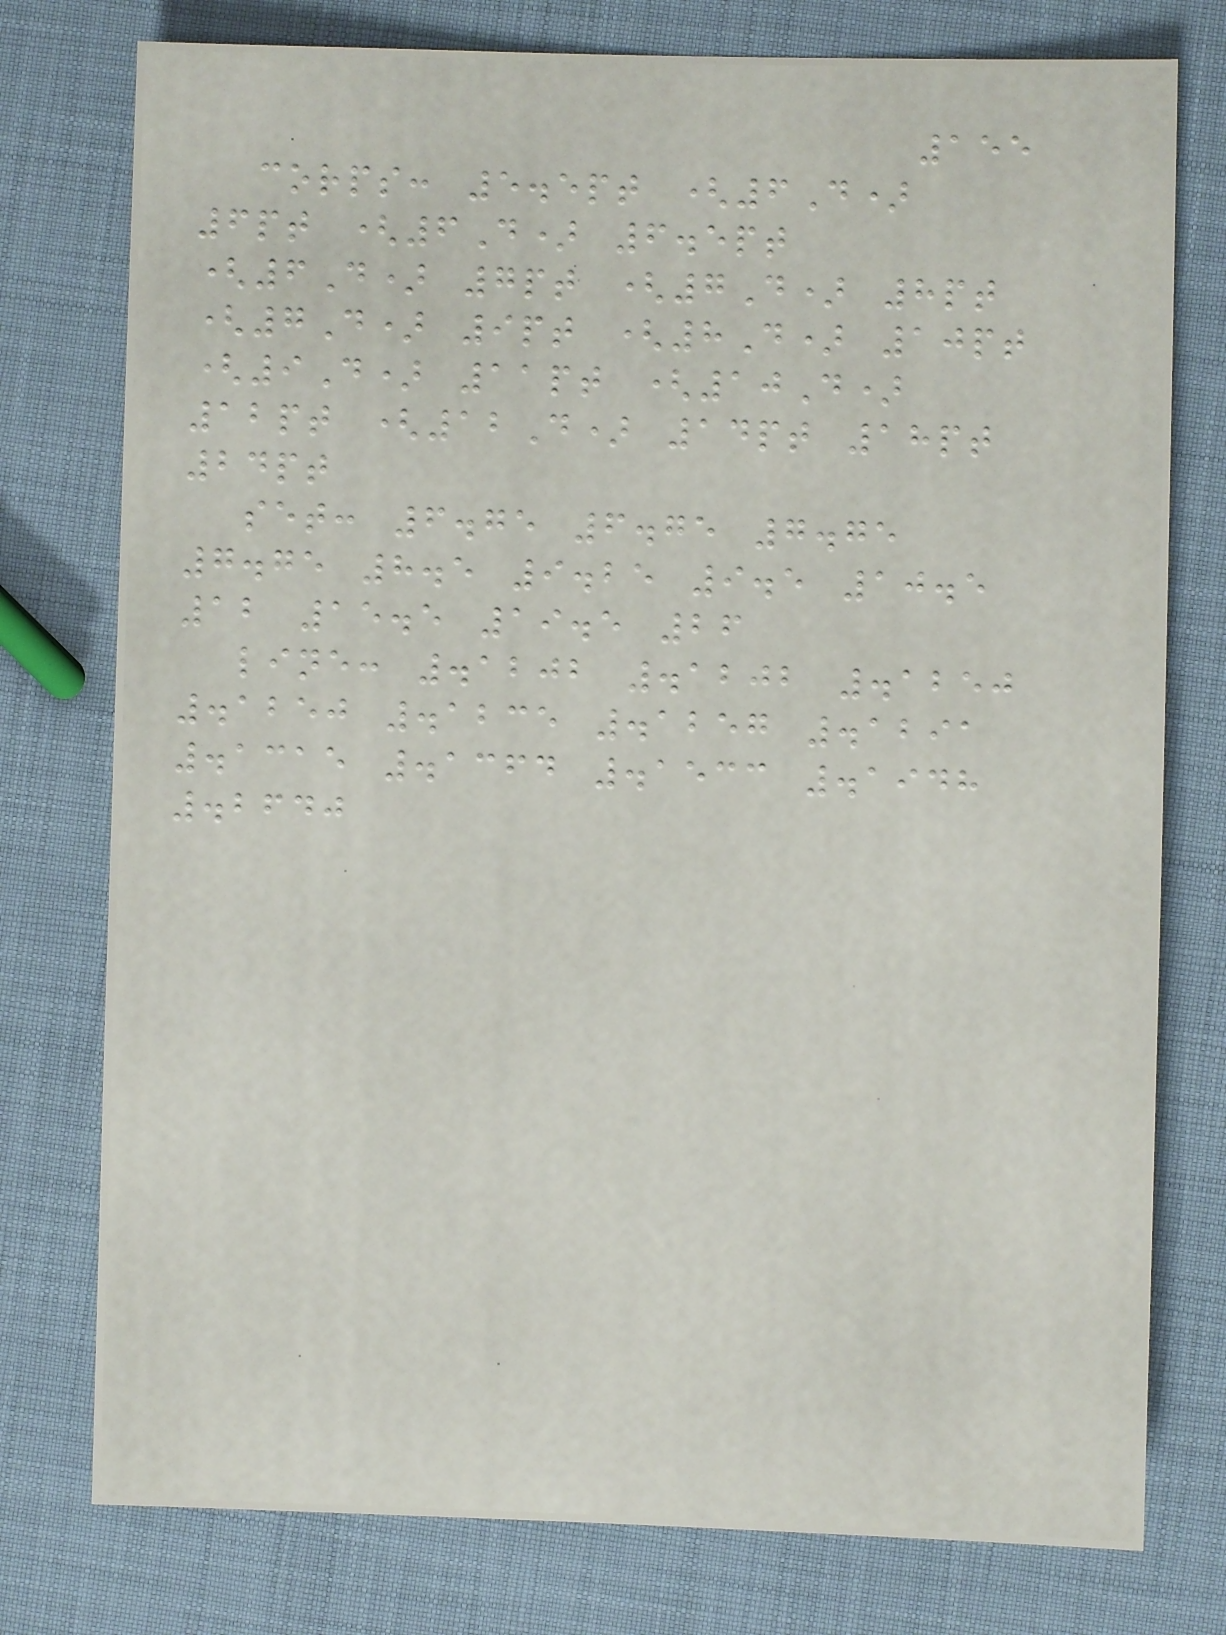155
corps: 5.5pt (6D)
6pt (6D) 6.5pt
(6D) 7pt (7D) 8pt
(7D) 9pt (8D) 10pt
(9D) 11pt (10D)
12pt (12D) 14pt 18pt
24pt
set: 6.75 6.75 7.75
7.75 8.5 9.25 9.5 10.5
12 15.5 19.5 26
line: .1202 .1202 .1250
.1250 .1235 .1257 .1291
.1315 .1364 .1533 .1948
.2640
